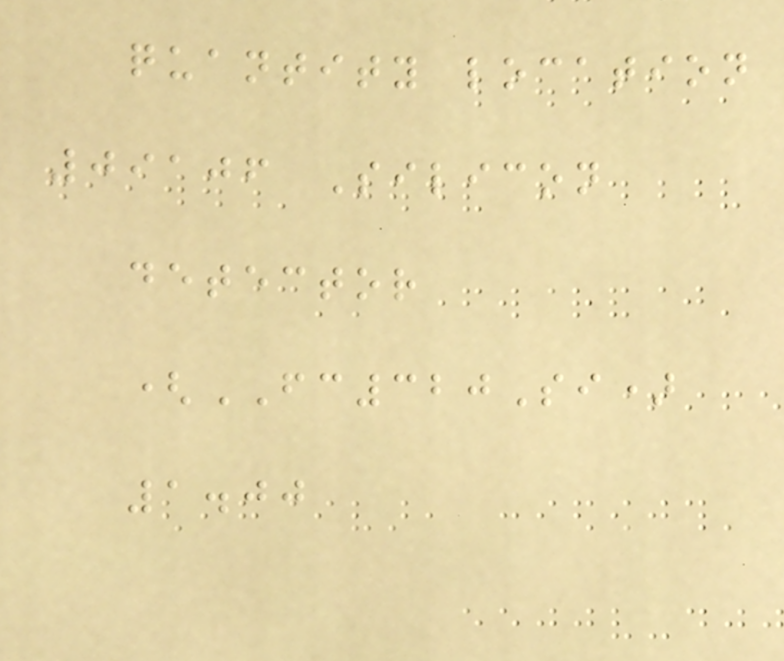quantity location
09106 Silicon
detector
(FC320Si)
1.00
